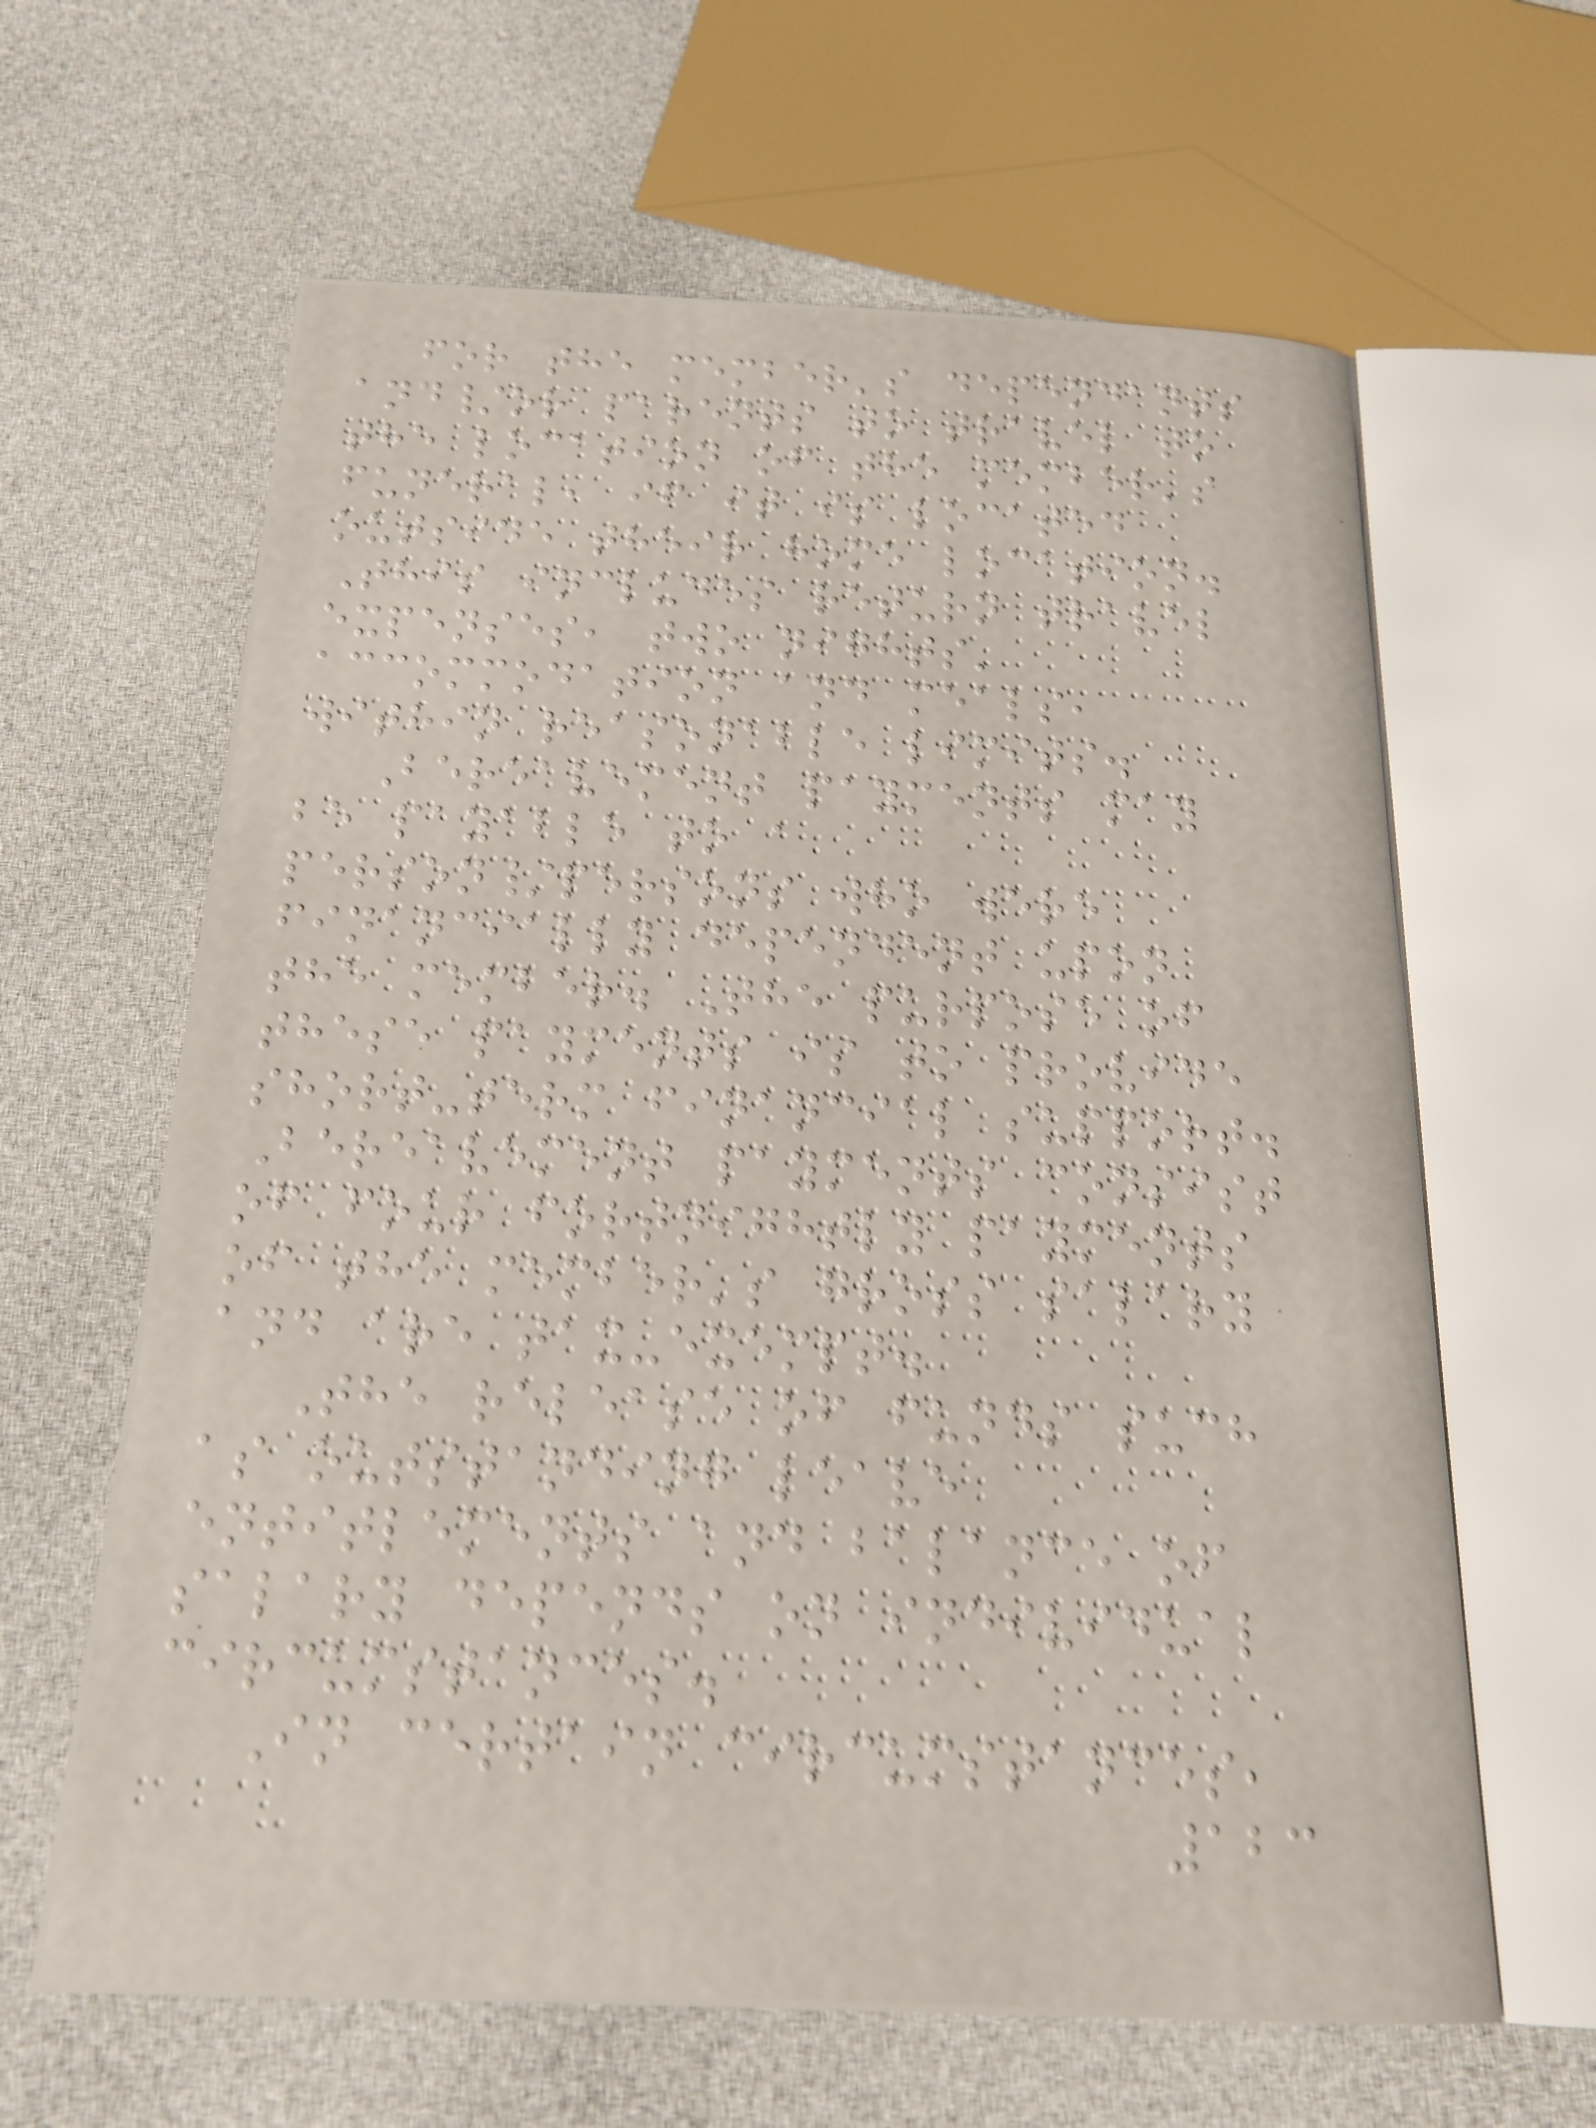for the member's dependants
and/or parents to travel to
the location of the member's
funeral, if it is located
outside their home location.
This includes return travel
expenses, two nights'
accommodation and meals,
within reasonable limits.
Bereavement payments may
be payable to a
person/persons who were
financially dependent upon
the member. The purpose of
these payments is to provide
short-term financial support.
Bereavement payments consist
of four fortnightly payments
of the member's gross salary
and are tax-exempt.
The release of funds such
as outstanding leave
entitlements and balance of
salary depends on individual
circumstances.
In certain circumstances,
123
